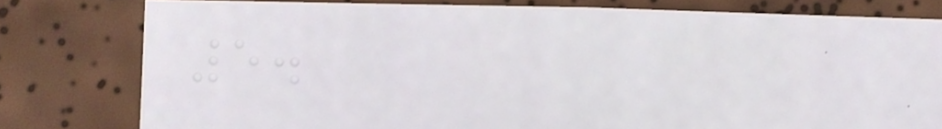5.
